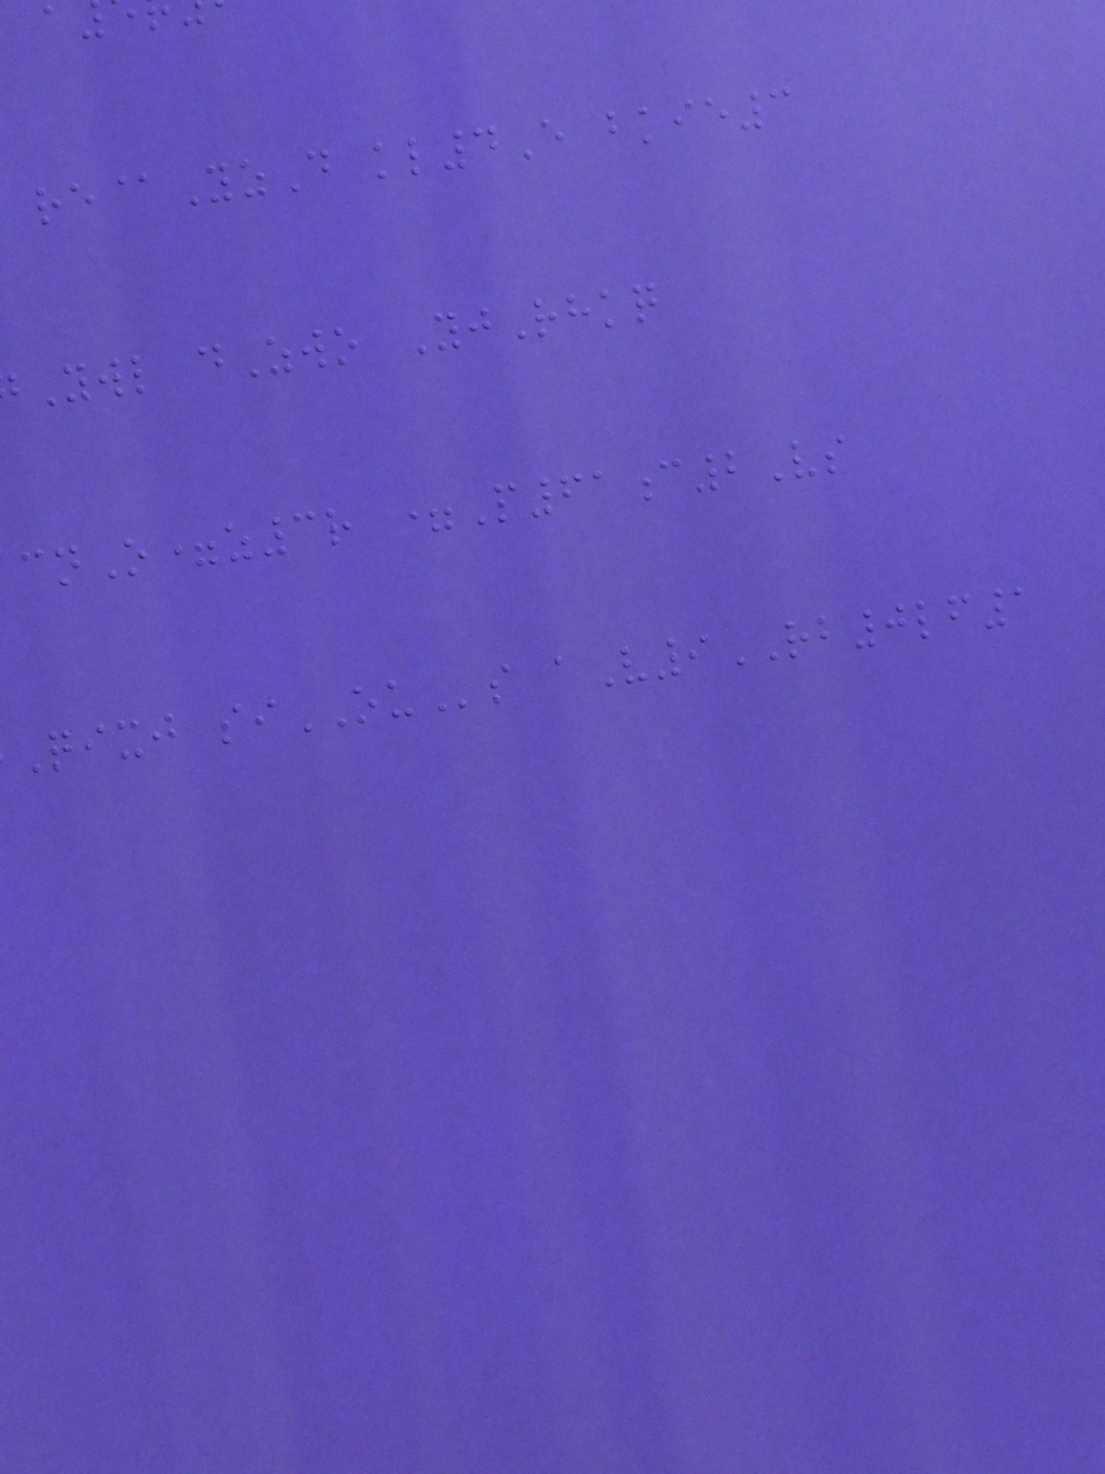re@YzD kl4E bkie3
Ywl dZwo YjRhkq
nO=z3r =P61c2Vs
Qixj siOUs aV9RB0lf1
